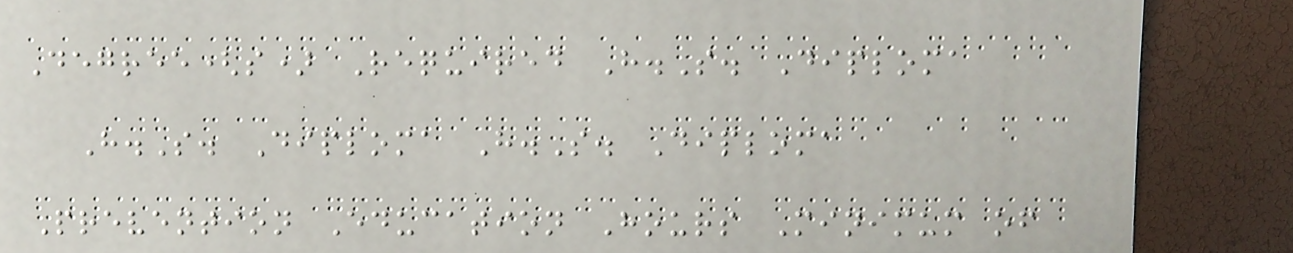Degree(s) Required H.S. Diploma
H.S. Diploma H.S. Diploma
Prevention Education Hours Minimum of
